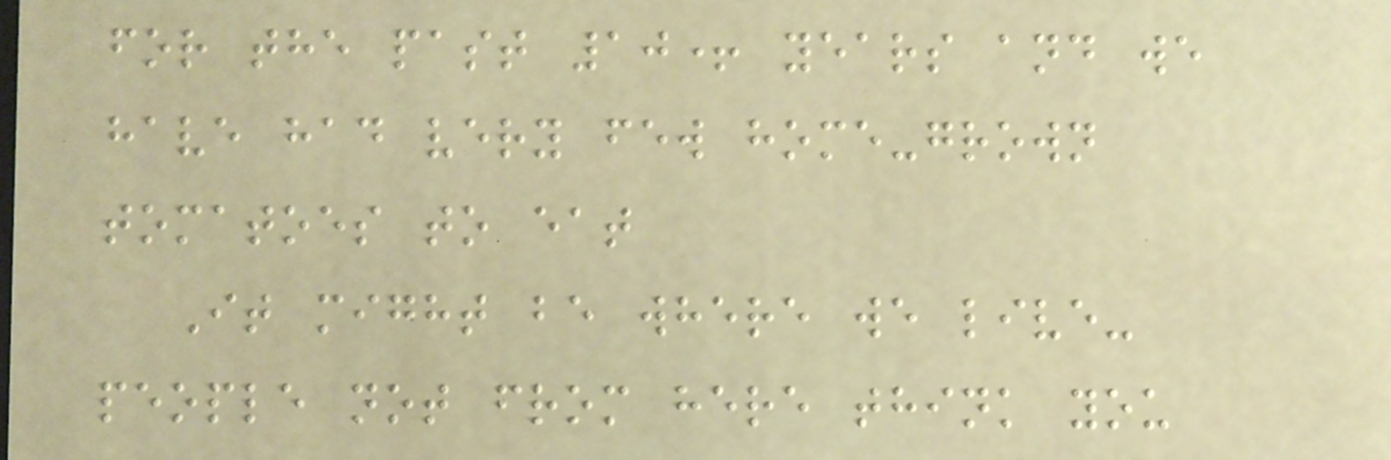for the past 10+ years and we
have had very few home-grown
tomatoes to eat
It might be where we live-
people not from here think you
